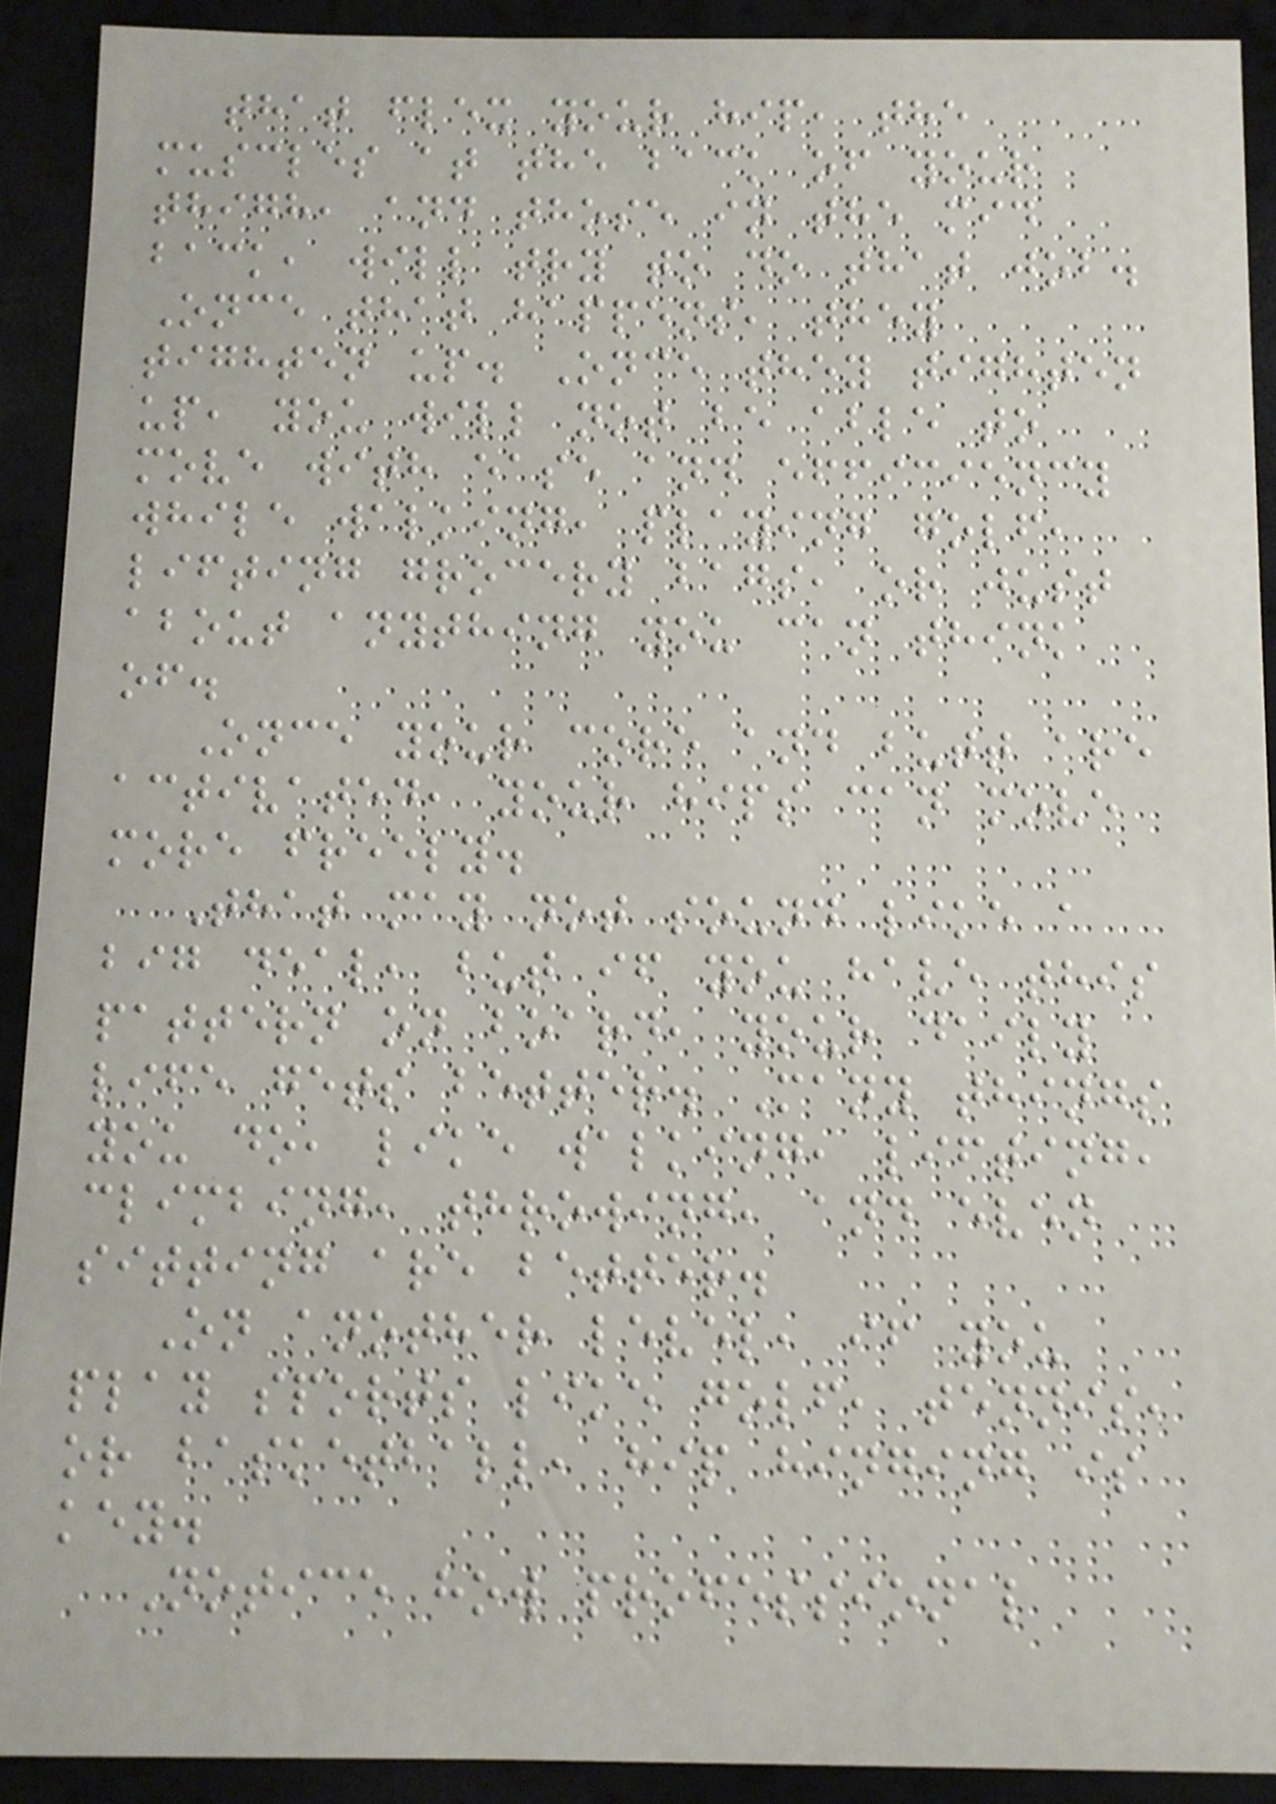that flex your hip, the
muscles at the back of your
thigh, and those in the mid
back, will try to do that job.
Once that happens, they
tighten up. Once they tighten
up, you will not be able to
move with ease and efficiency
while walking, playing golf,
lifting grocery bags, or just
about anything you can think
of.
Once your core and butt are
activated, your hips can move
more freely.
That may not sound like a
big deal, but if you have this
pattern on board, your daily
life gets better. Many things
you do, like walking, lifting,
climbing, throwing, and even
sitting are better.
On another level, if you
play sports like golf, tennis,
or basketball, hip hinging is
key.
Notice how professional
